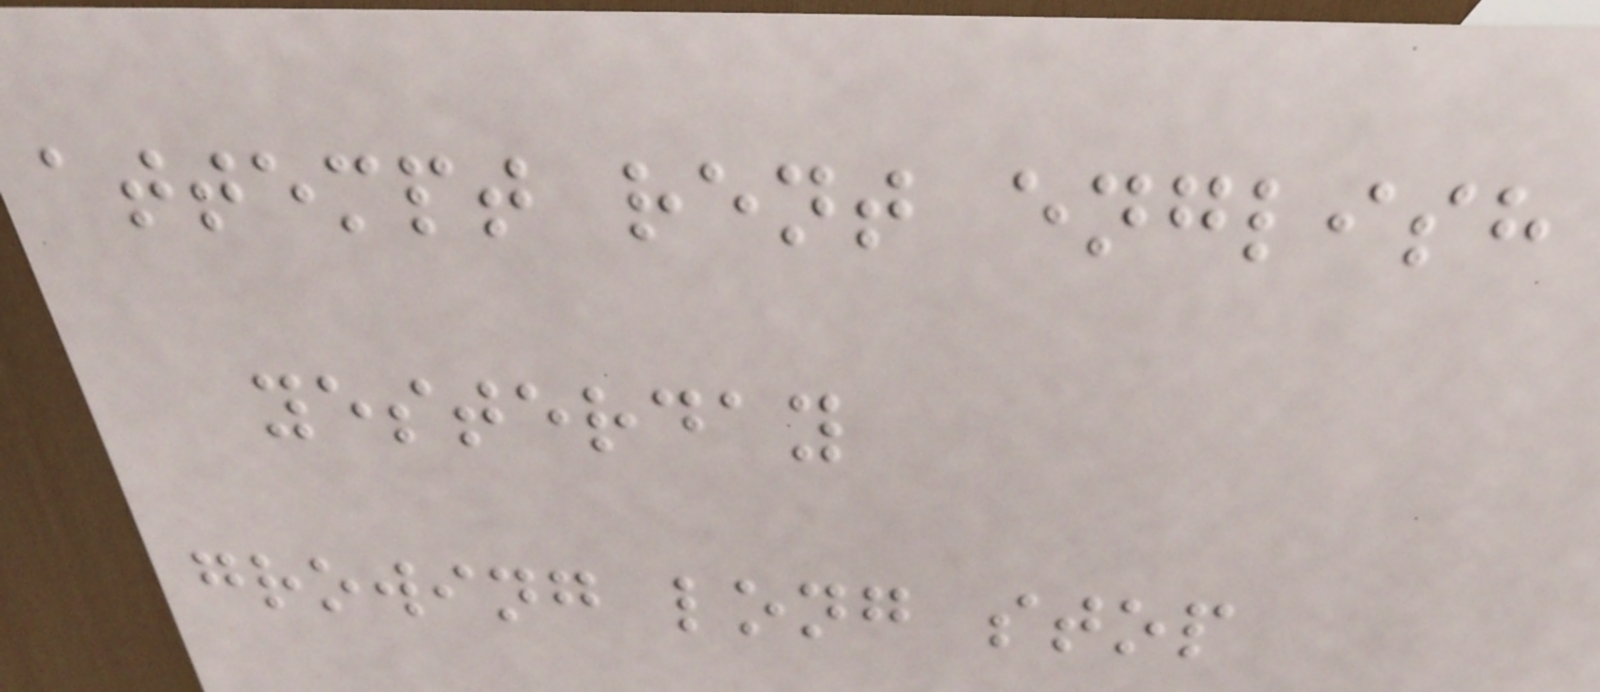attempt rent english
yesterday
growing long stop
